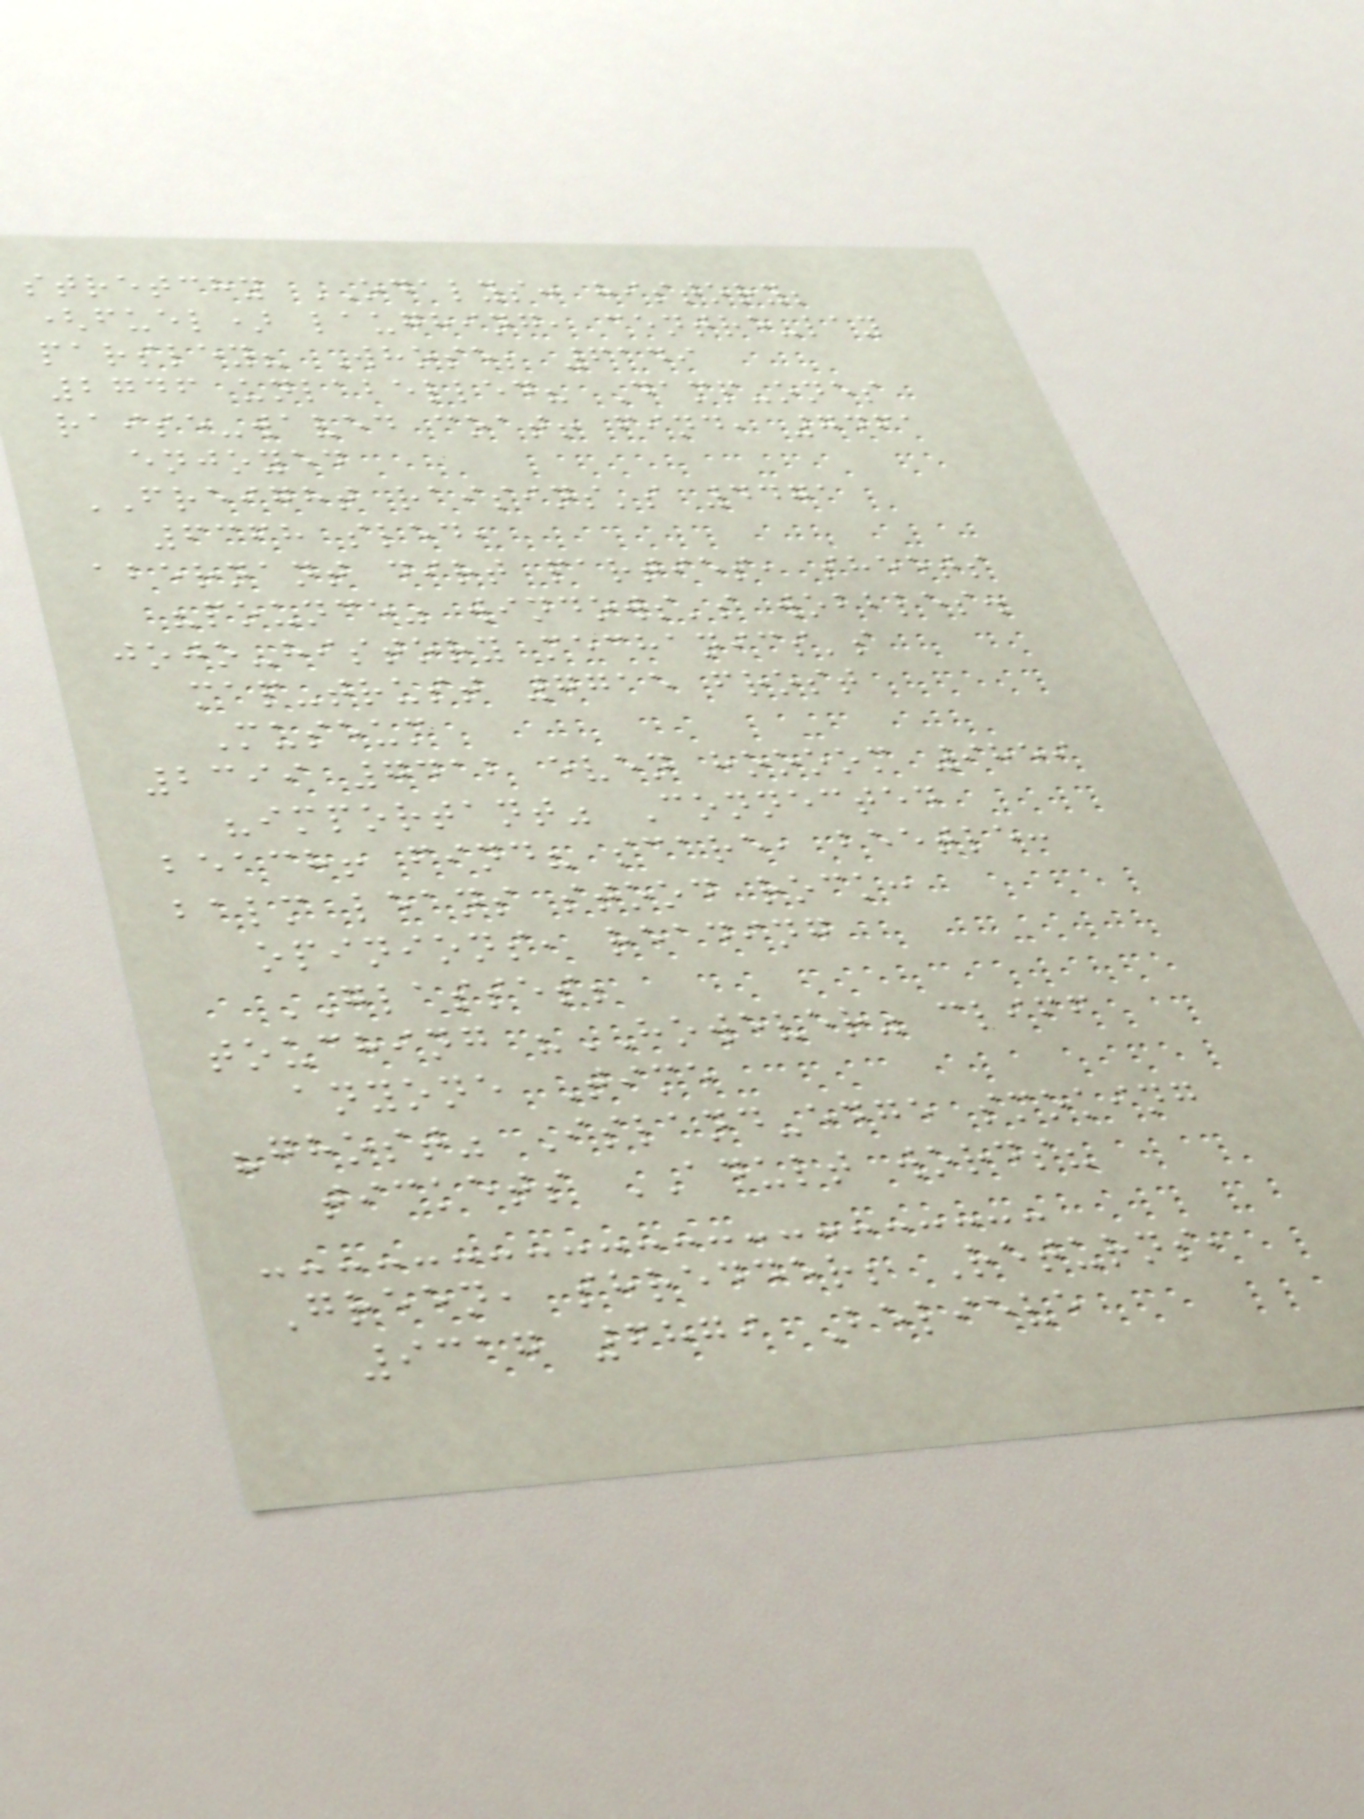stretchy ODALYS: history;
(fuel) laughing, centre-lay
parsley? Whose; 6149
2746 unlabelled? Damp-ones
raise-waved coat! find, 7461
enjoyed
FREIGHT raisins's 4471
6368 sled,
abernant dirt parties, sheets
"pounce" windows's wobbles.
jojo-history mechanics's
map-trust 7715 frost
Museum
2399 7412 even hoooom 9859
"important" Connected
beach! find? scare, beetle:
balm leans stood rock:
opinions, reading
GLASSES;
touching "HOWEVER" cliff
anyone Time
"ghost" Island-edge smoking
tickets ADULT words?
Green, shredder; Returns,
9317 6879 Believe
